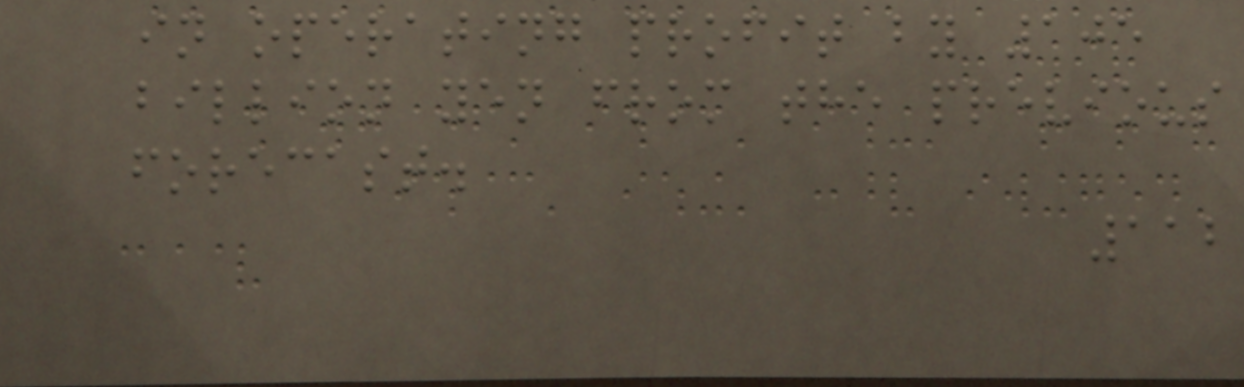in operating profit by 105
billion yen from the previous
forecast.
112
